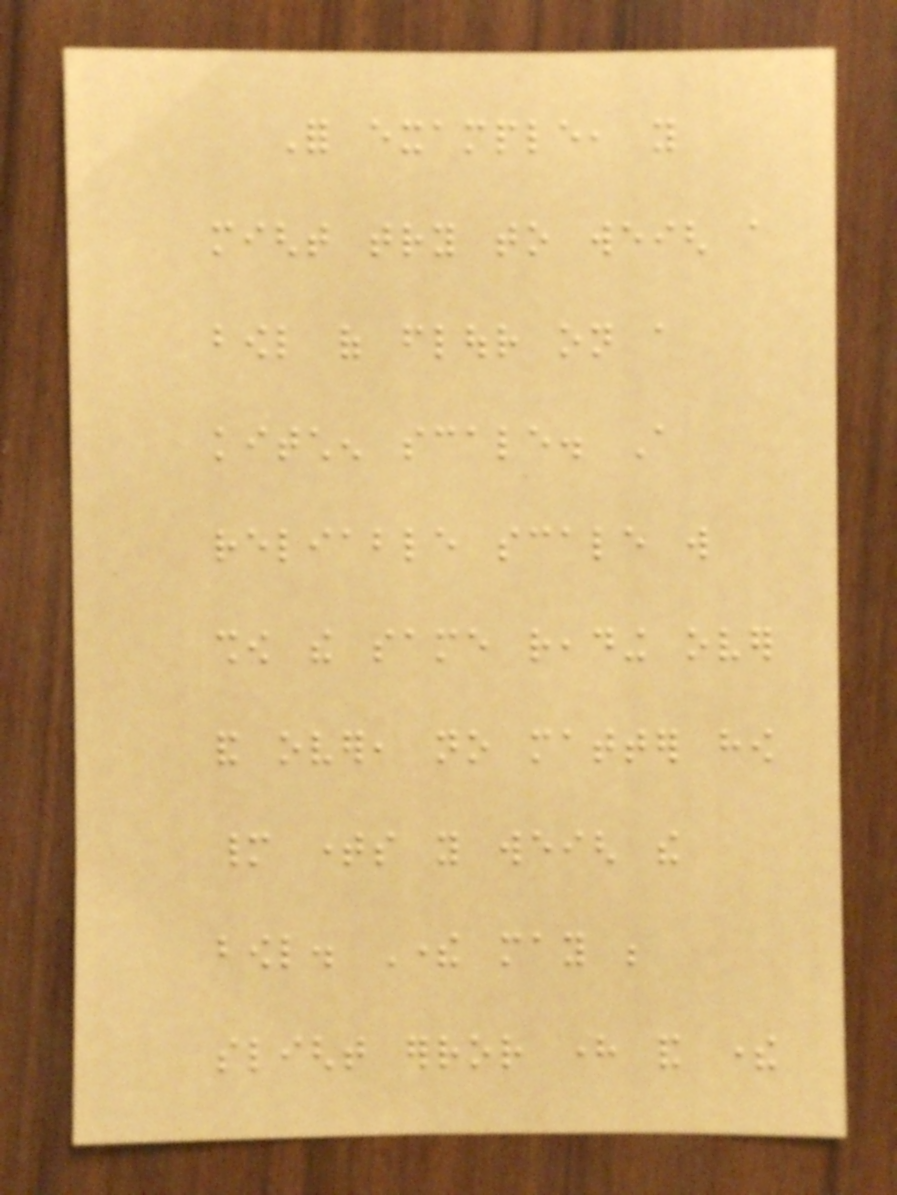For example, you
might try to weigh a
bowl of flour on a
kitchen scale. A
reliable scale will
show the same reading over
and over, no matter how
many times you weigh the
bowl. There may be
slight error here and there
